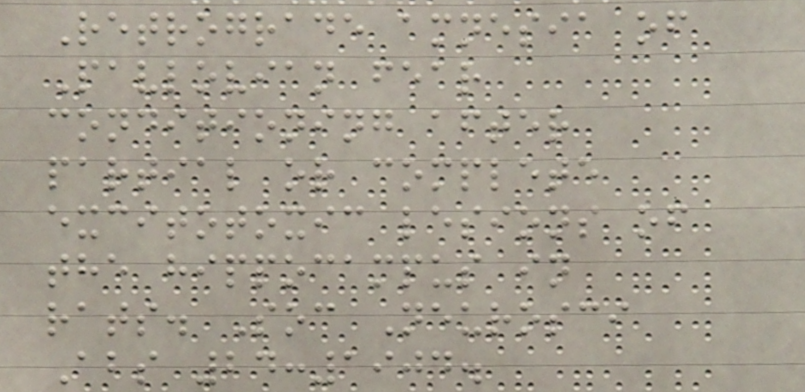Retrograde amnesia of
Pavlovian fear
conditioning after
partial or complete
excitotoxic lesions of
the hippocampus in
rats. Soc Neurosci
Abs 24:1904.
